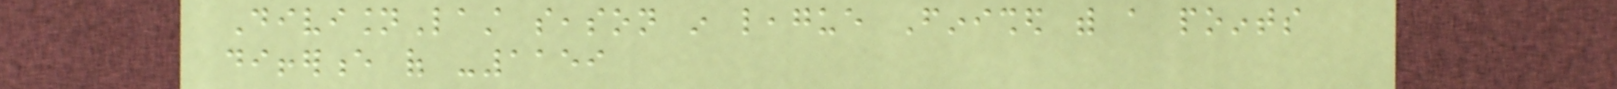DivisionLast season in league Finished with a points
difference of -1159
